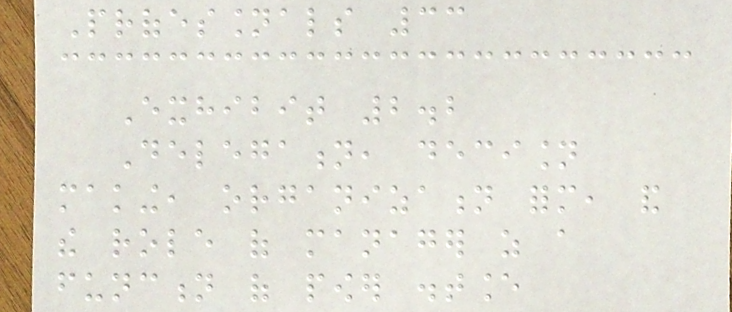Professionals 33
Exhibit 2.2
Delegation, decision
making, organization form, and
the role of manager as a
function of power distance
